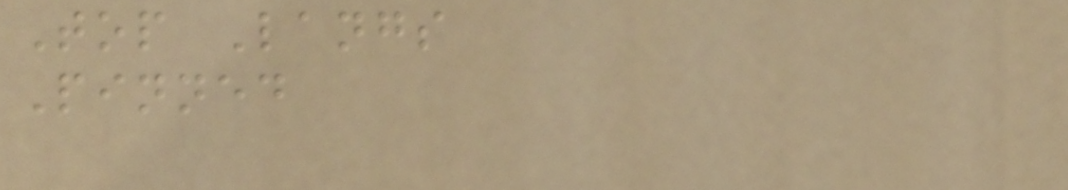Top Langs
Pinned
